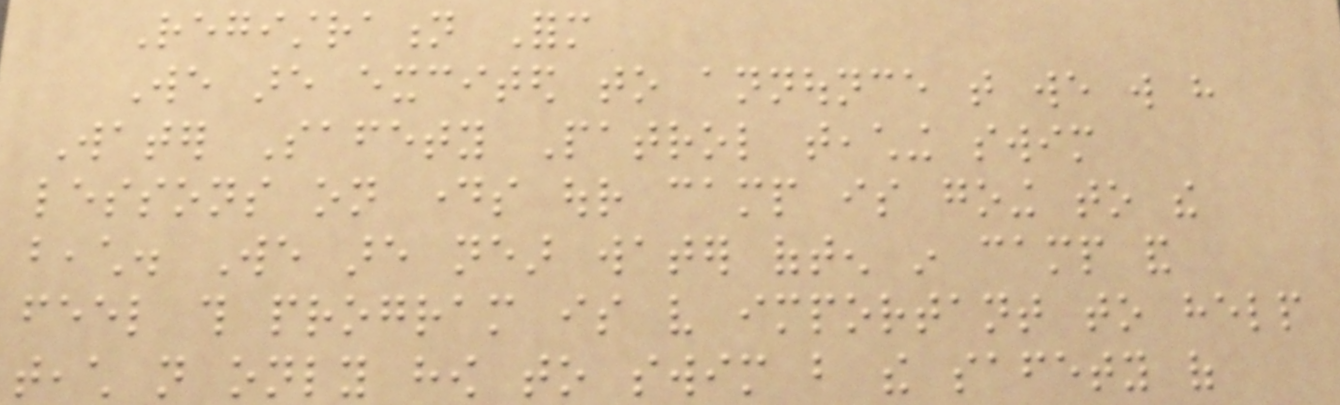Registration Form
We are excited to announce that we will have
Water Safety Patrol teaching swim
lessons on days our camp is going to the
beach. We are near water often in camp and
feel this program is very important to help
teach not only how to swim but the safety of
